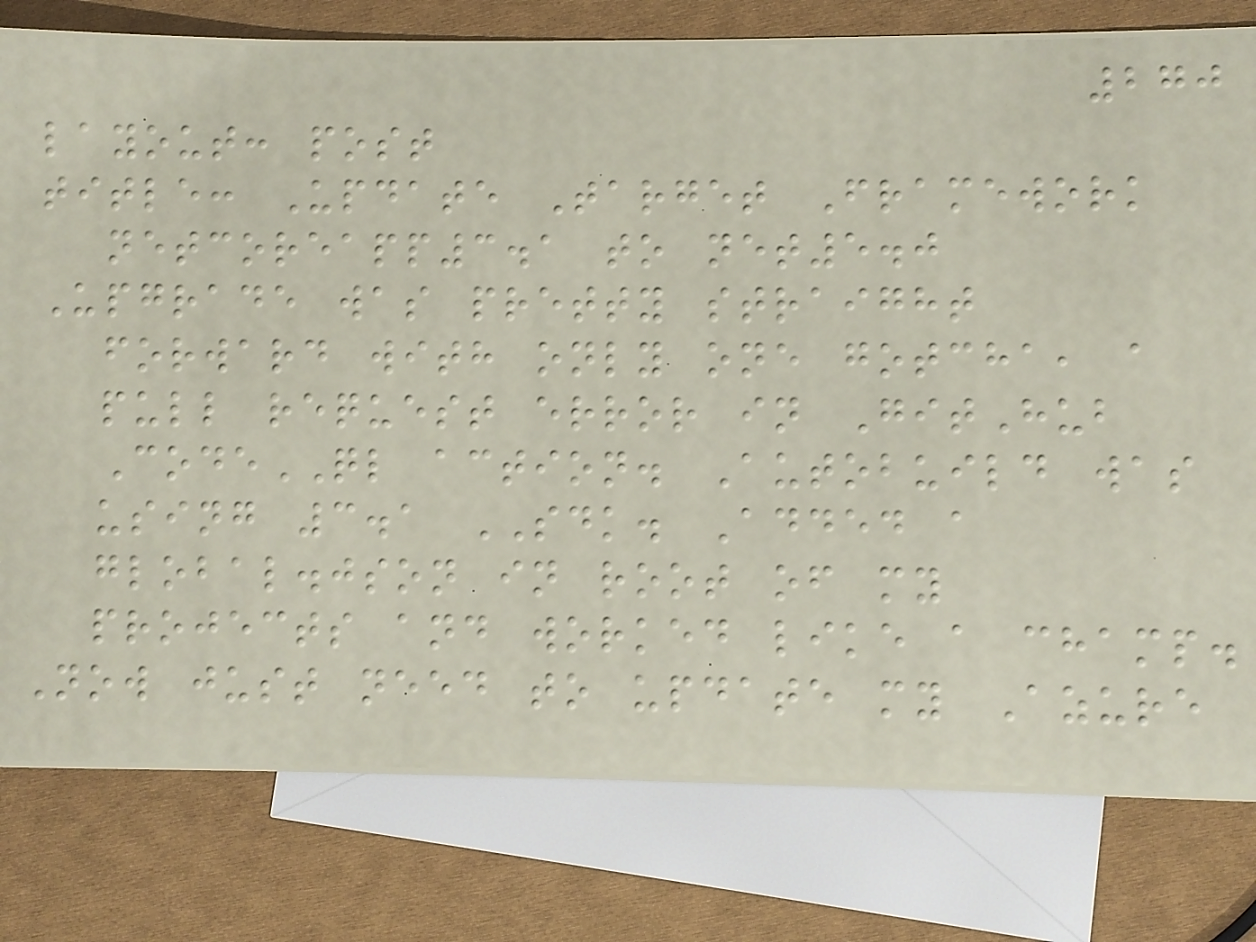270
layout: post
title: Update Target Framework
netcoreapp3.1 to net5.0
Upgrade was pretty straight
forward with only one gotcha, a
pull request error in GitHub
CodeQL action. Autobuild was
using 3.1 SDK. Added a
global.json in root of my
projects and worked like a champ.
Now just need to update my Azure
